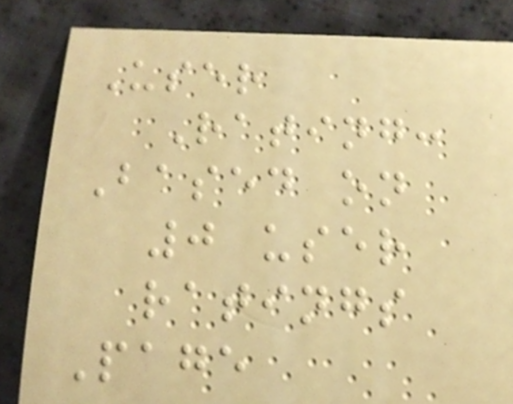User
Rating:
Based on
0 user
ratings
Page
